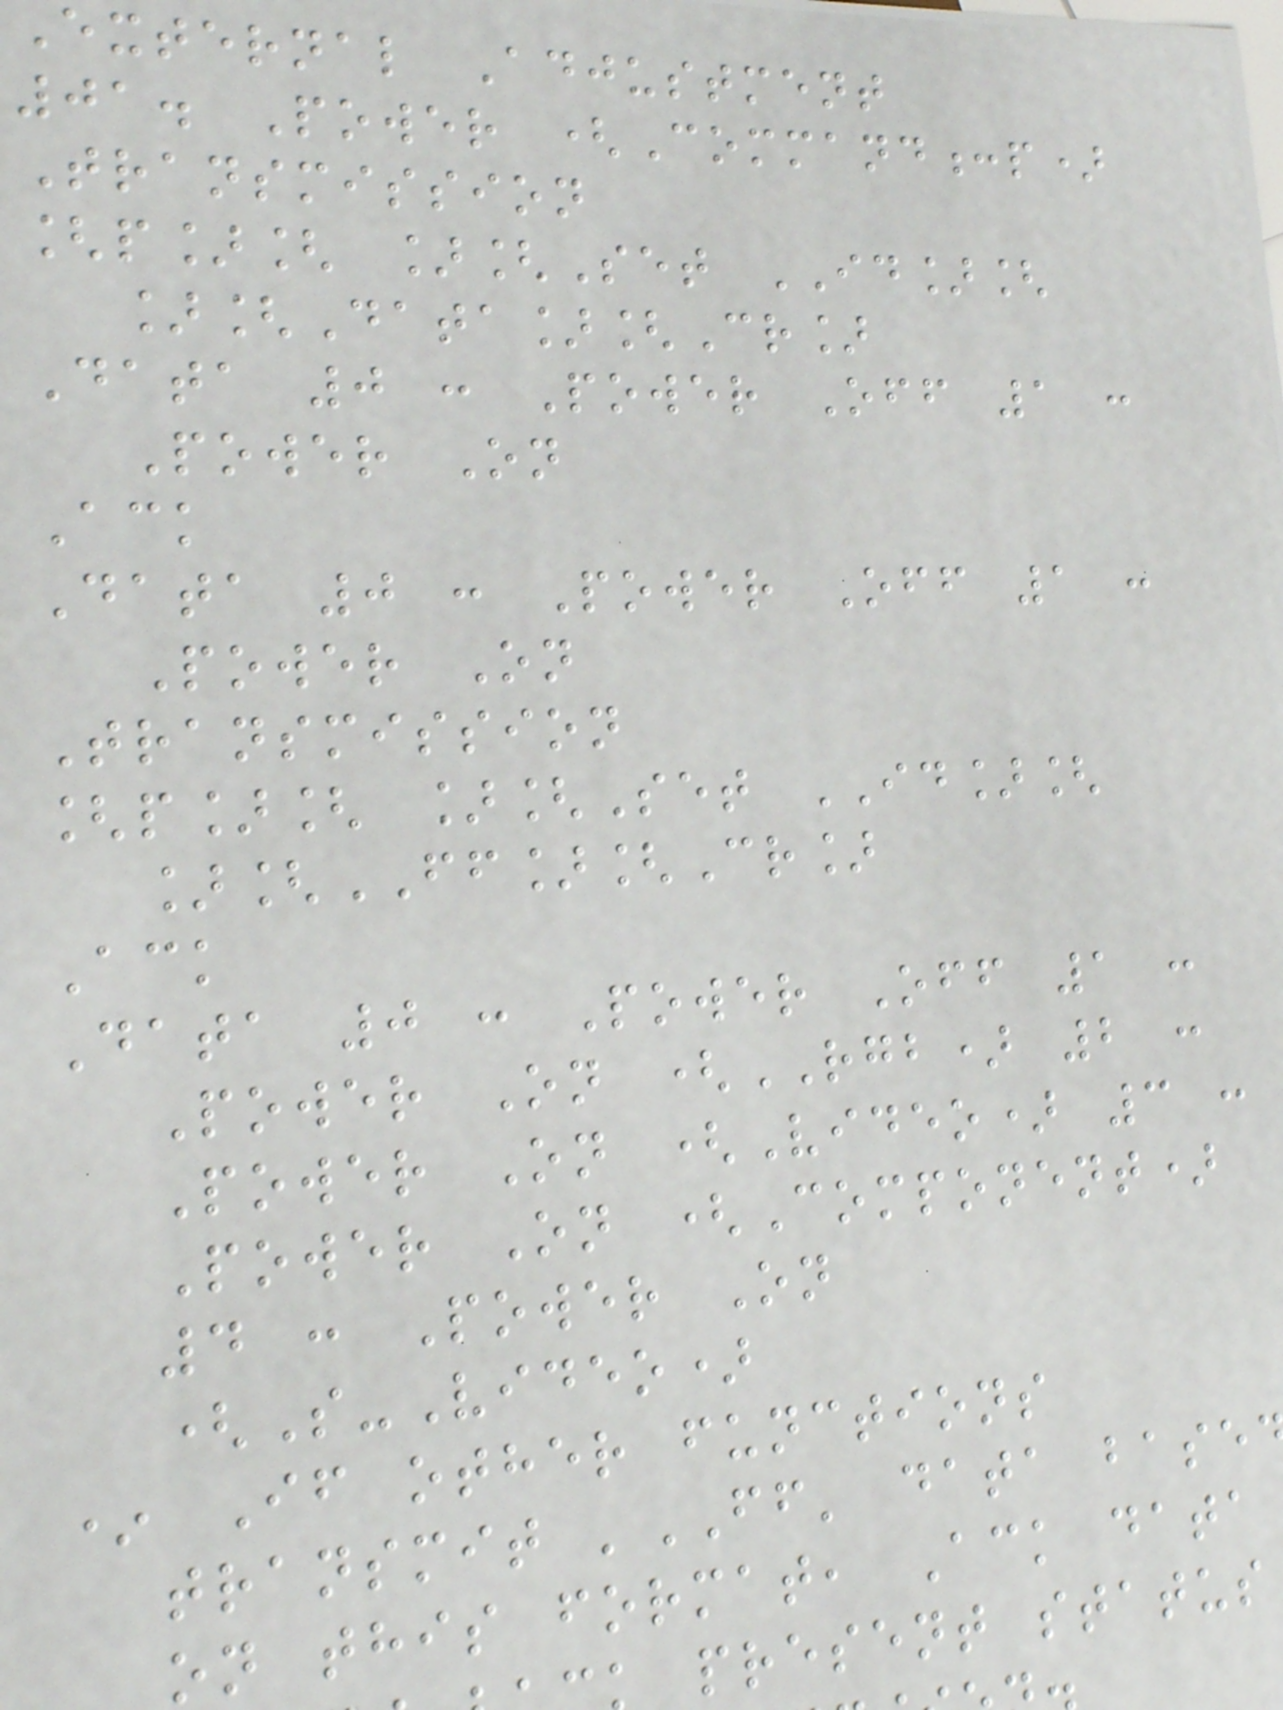External Adjustment
01. Power (Command:p)
Transmission
[p][ ][Set ID][
][Data][Cr]
Data 0 : Power Off 1 :
Power On
Ack
Data 0 : Power Off 1 :
Power On
Transmission
[p][ ][Set ID][
][FF][Cr]
Ack
Data 0 : Power Off 1 :
Power On (RGB) 2 :
Power On (Video) 3 :
Power On (Component)
4 : Power On
(S-Video)
* If other functions
transmit 'FF' data base
on this format, Ack data
present status
